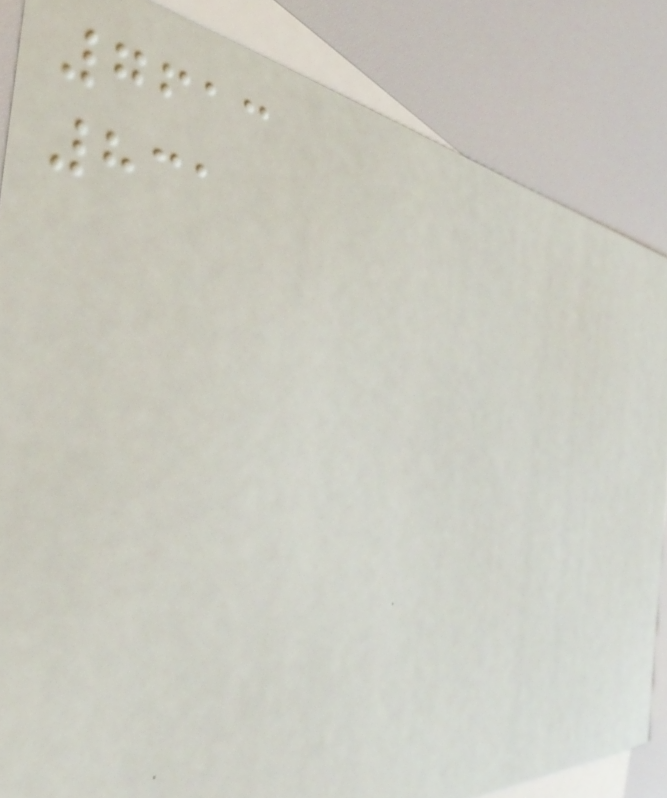7613
831
